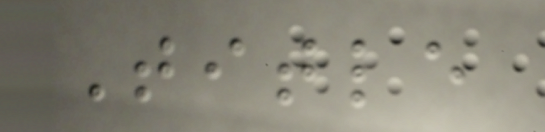Title
